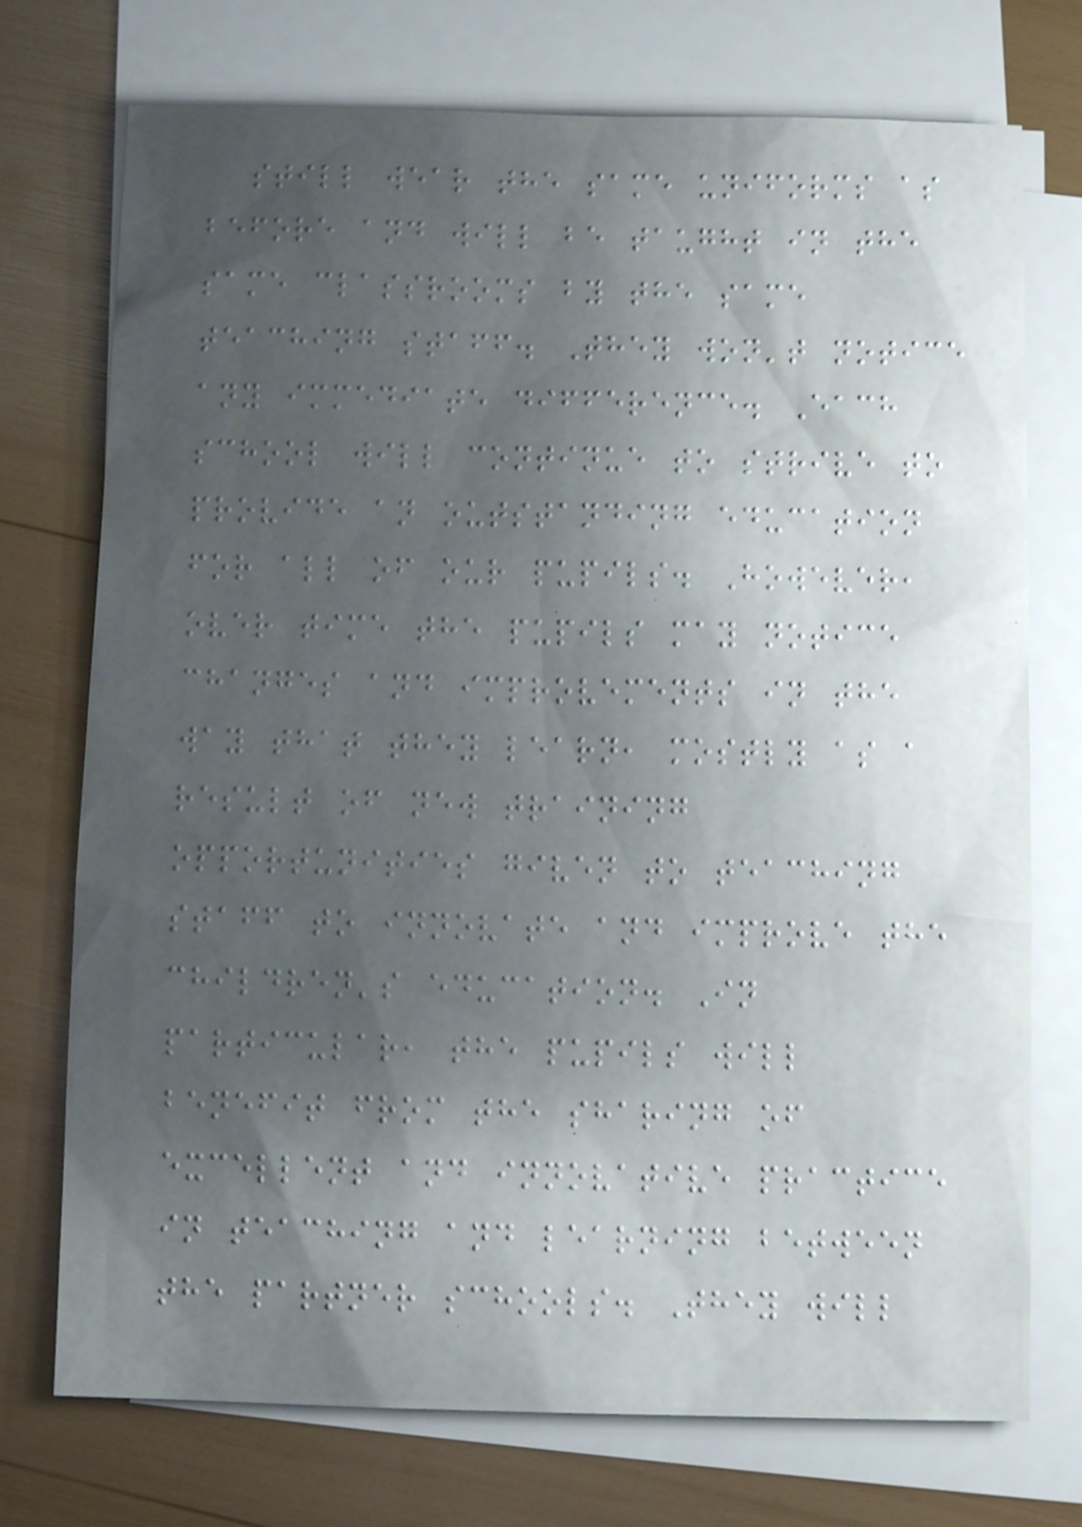still wear the same uniforms as
before and will be taught in the
same classrooms by the same
teaching staff. They won't notice
any immediate difference. Each
school will continue to strive to
provide an outstanding education
for all of our pupils. However,
over time the pupils may notice
changes and improvements in the
way that they learn, mostly as a
result of new training
opportunities given to teaching
staff to innovate and improve the
children's education. In
particular, the pupils will
benefit from the sharing of
excellent and innovative practice
in teaching and learning between
the partner schools. They will
